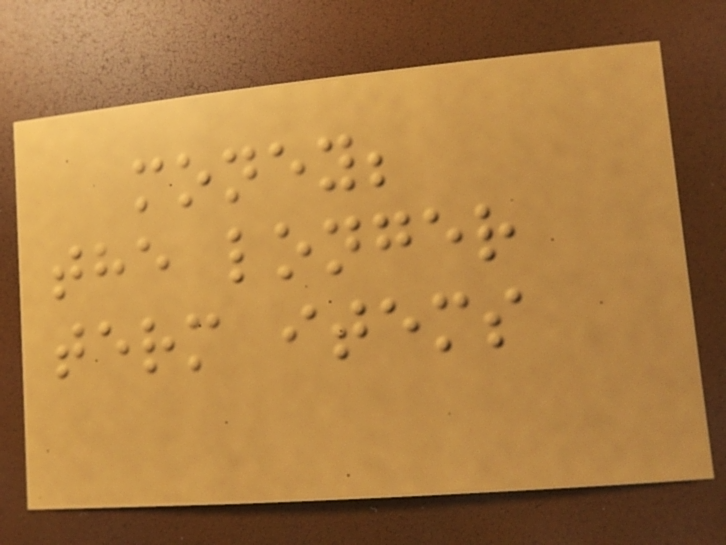money;
the longer
term items
